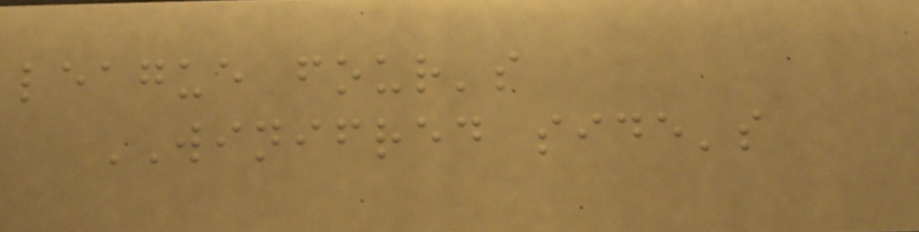league four's
WINIFRED side's
